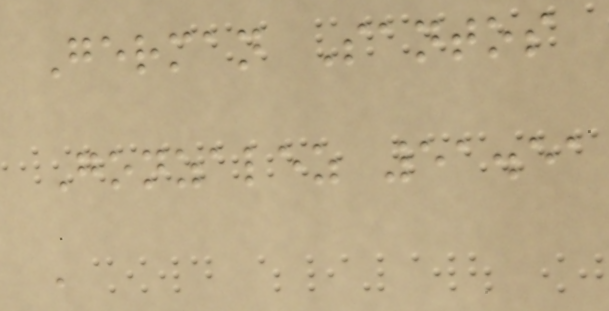German Santos
Gonzalez 51.51
,
